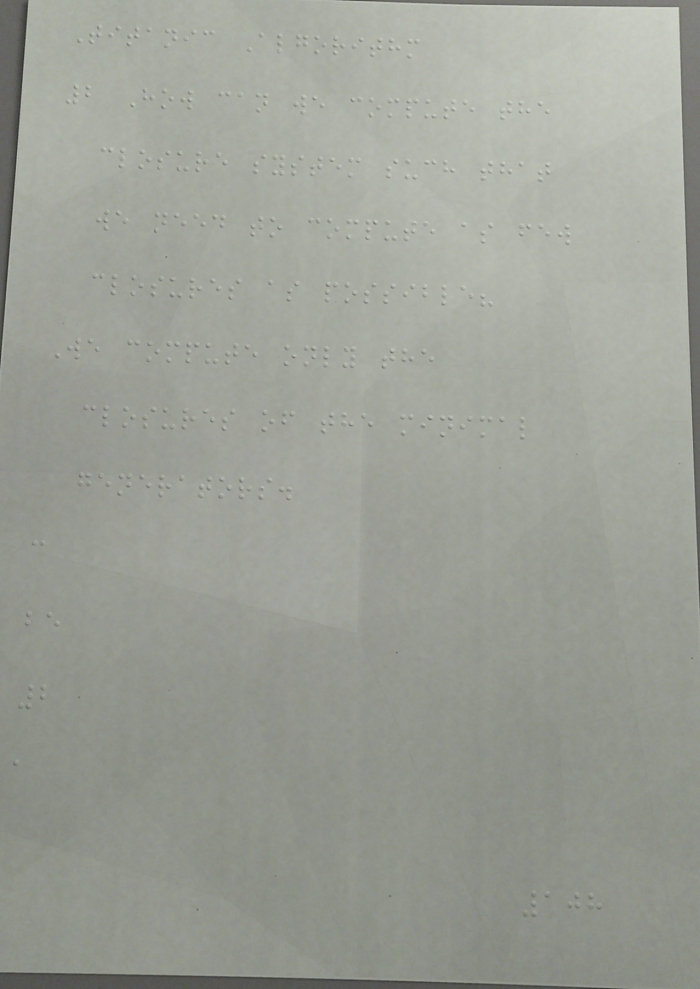Titanic Algorithm
2 How can we compute the
closure system such that
we need to compute as few
closures as possible?
We compute only the
closures of the minimal
generators.
c
be
2
a
108
